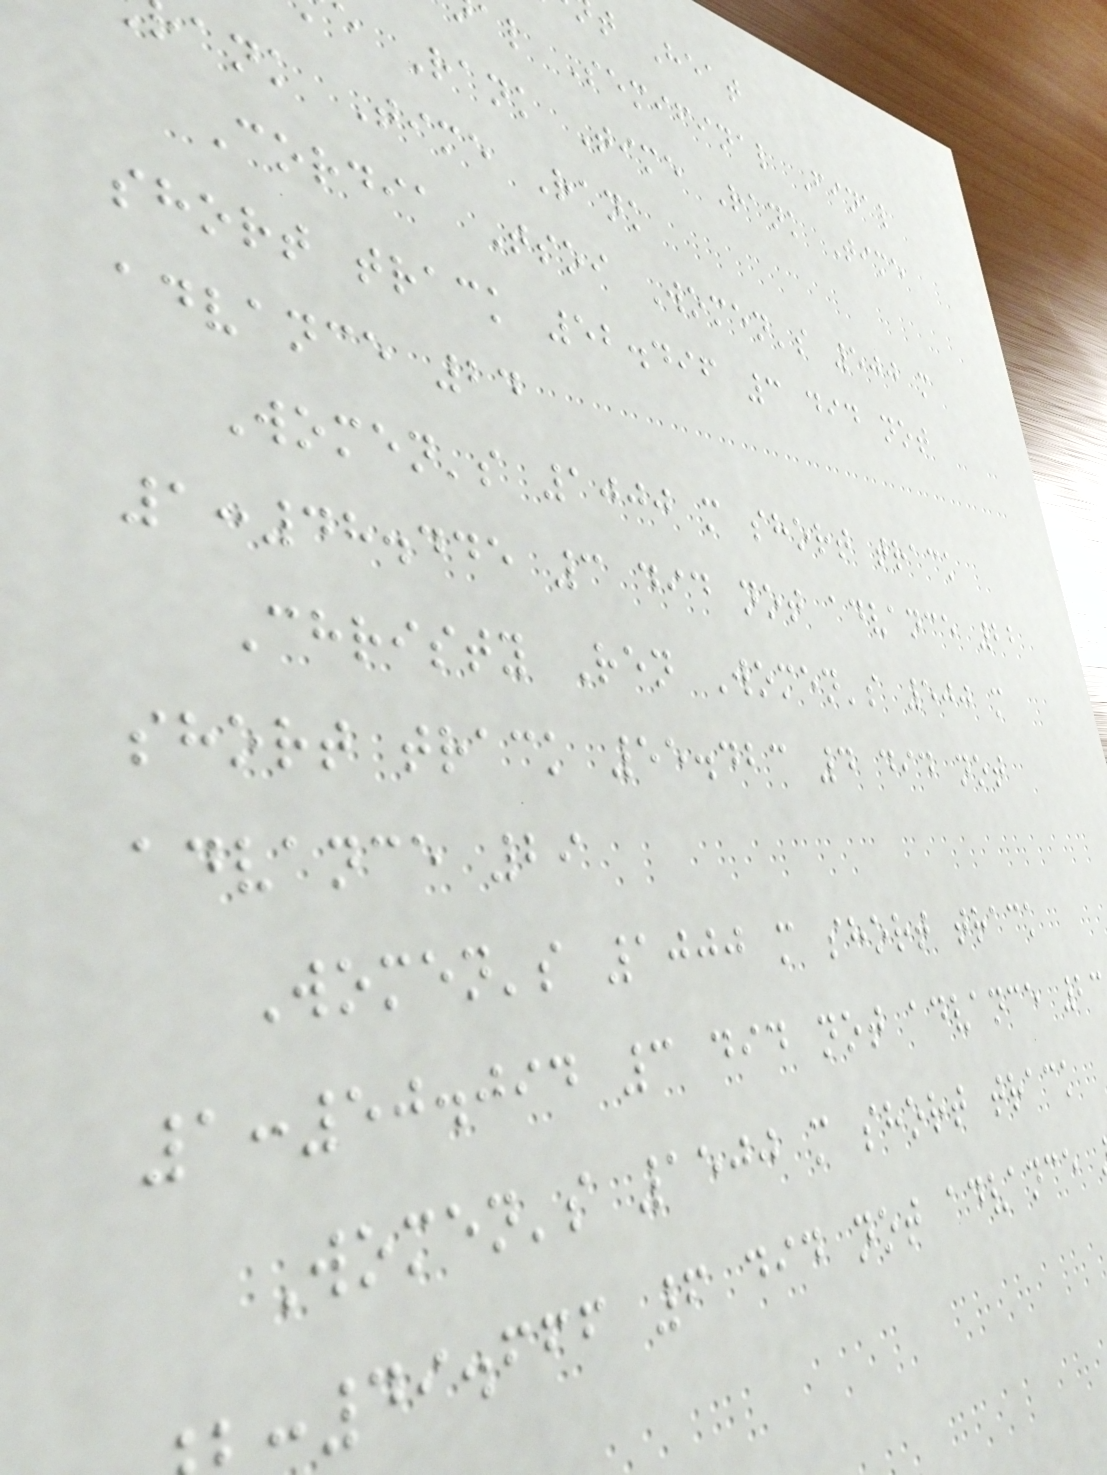t Heat
al Semifinal Final
e Rank Time Rank Time
ank Time Rank
Cordia Tsoi Women's 500 m
short track 52.496 3 did not
advance 24
Women's 1000 m short track
1:48.445 3 did not advance 22
Christy Ren Women's 500 m
short track 55.423 4 did not
advance 29
Women's 1000 m short track
1:50.094 3 did not advance 2
Women's 1500 m short track
:49.666 6 did not advance
